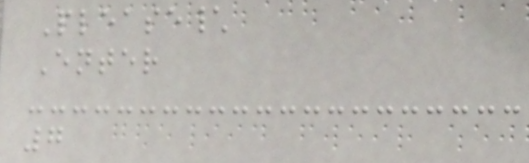Please\
Enter
7
